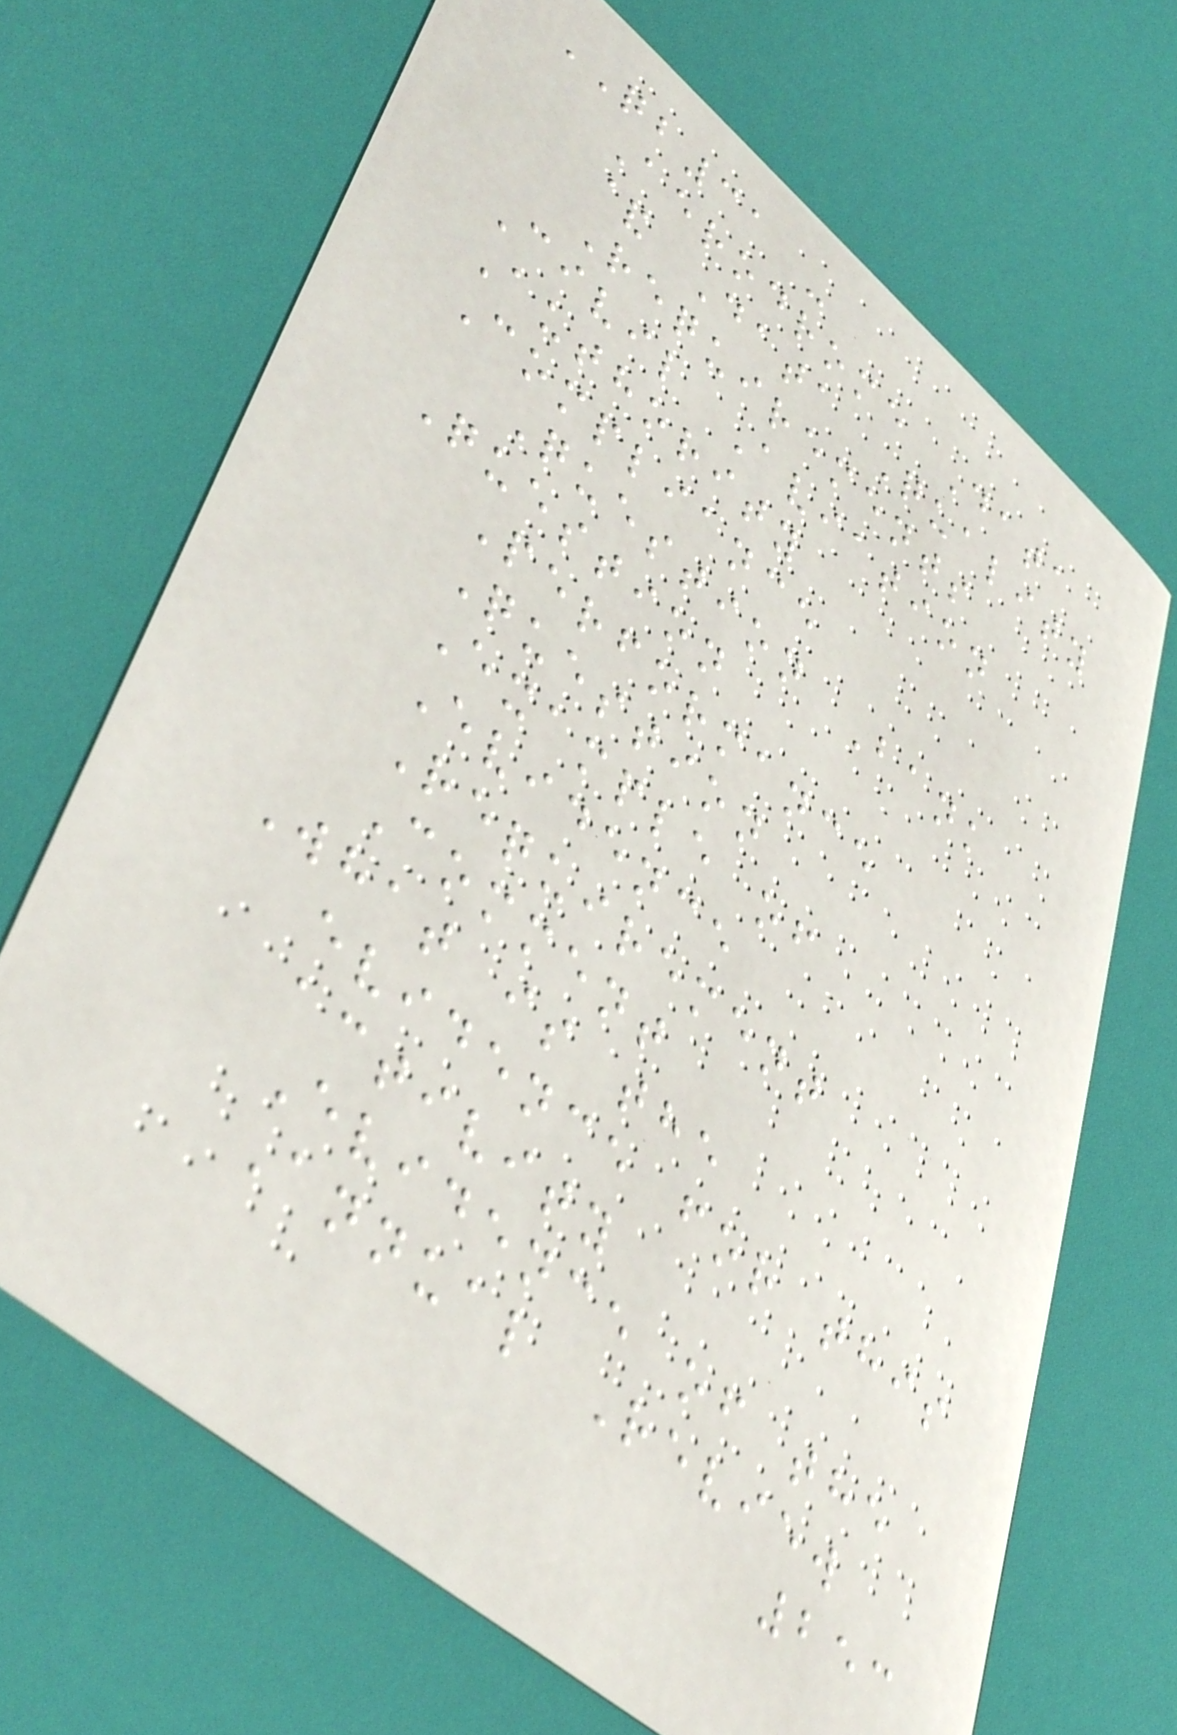QB31 -
Aerodrome Data
& Data Quality
Requirements
Civil Aviation
Authority
Compliance
Question Bank
Question
Performance
Question
Example of
Evidence
Requirement
Comment
What is the
evidence for this
activity
Evidence of the
Annual Review
253
